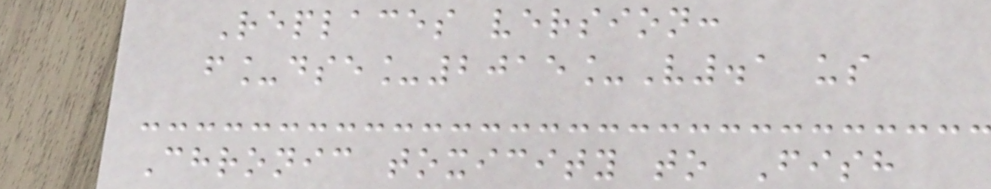Replaces version:
f_dse_2015_V.1 us
Chronic toxicity to Fish
